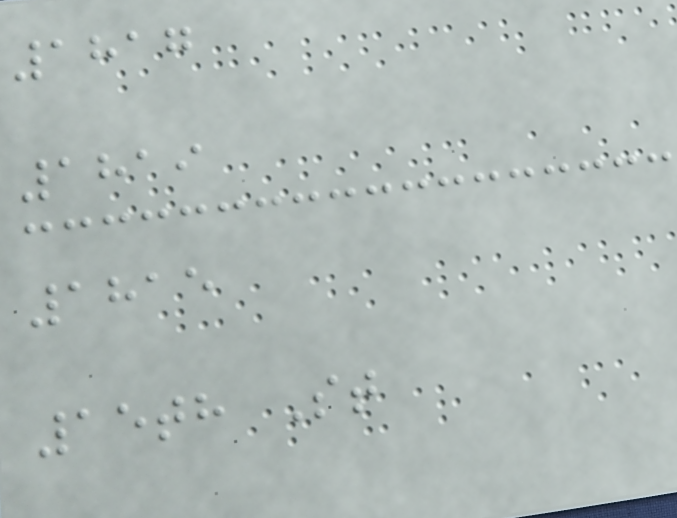1817
1819
1815
15th St
